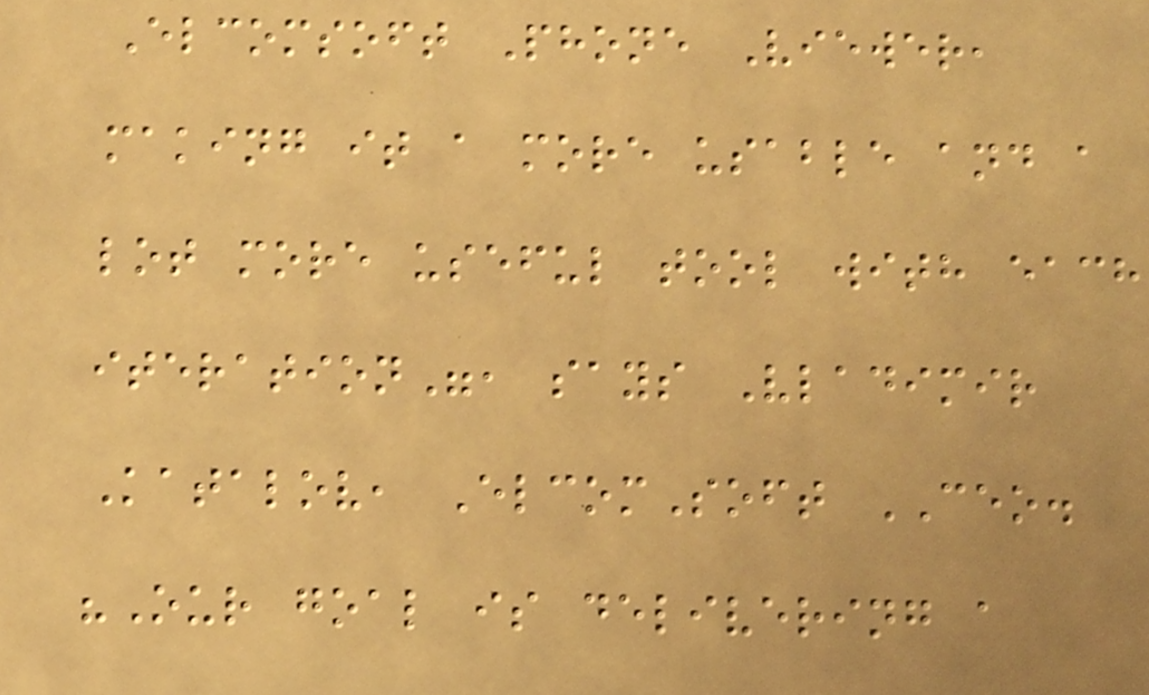Elcomsoft Phone Viewer,
making it a more usable and a
lot more useful tool with each
iteration", says Vladimir
Katalov, ElcomSoft CEO.
"Our goal is delivering a
